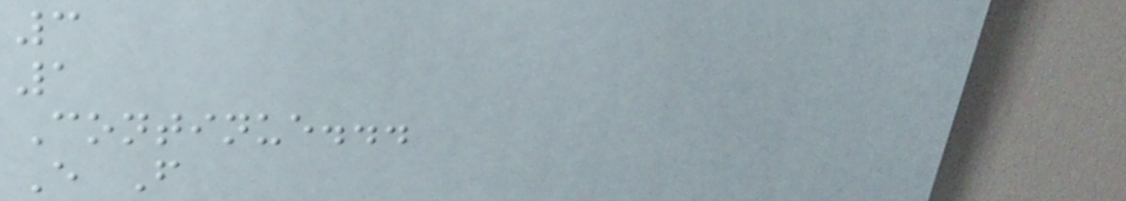3
1
Continue...
E F
